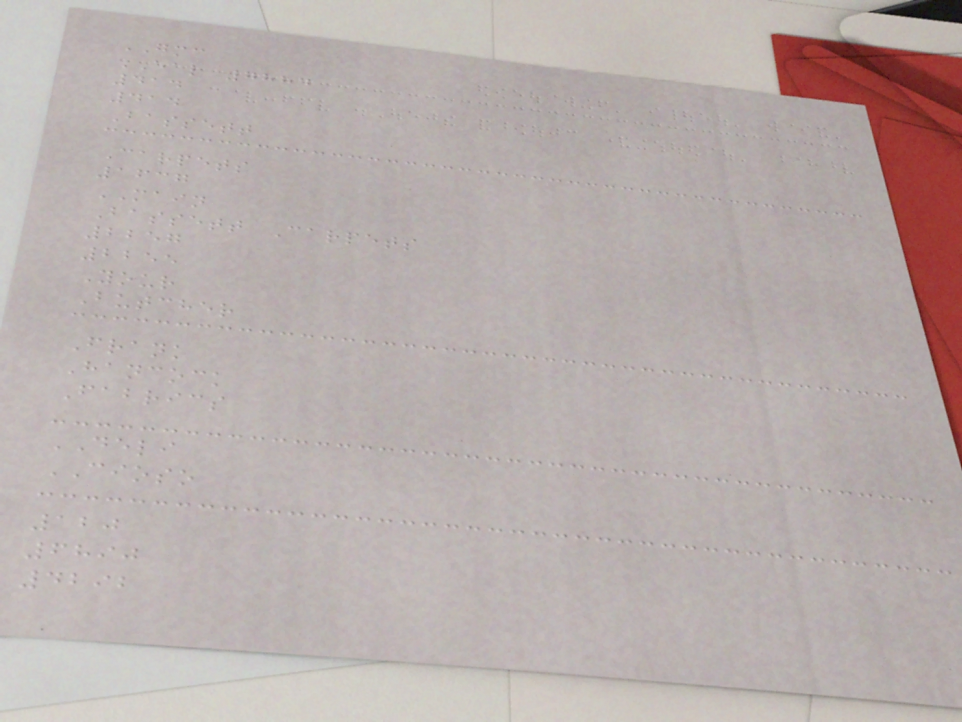GMC
EAL 7884
414
414
Bassett
Carpets
1637
MAIN
Bassett Carpets
2257
2255
Your
Butcher
Frank
Hancock
Fabrics
DELI
CIOSO
120
6890
4292
